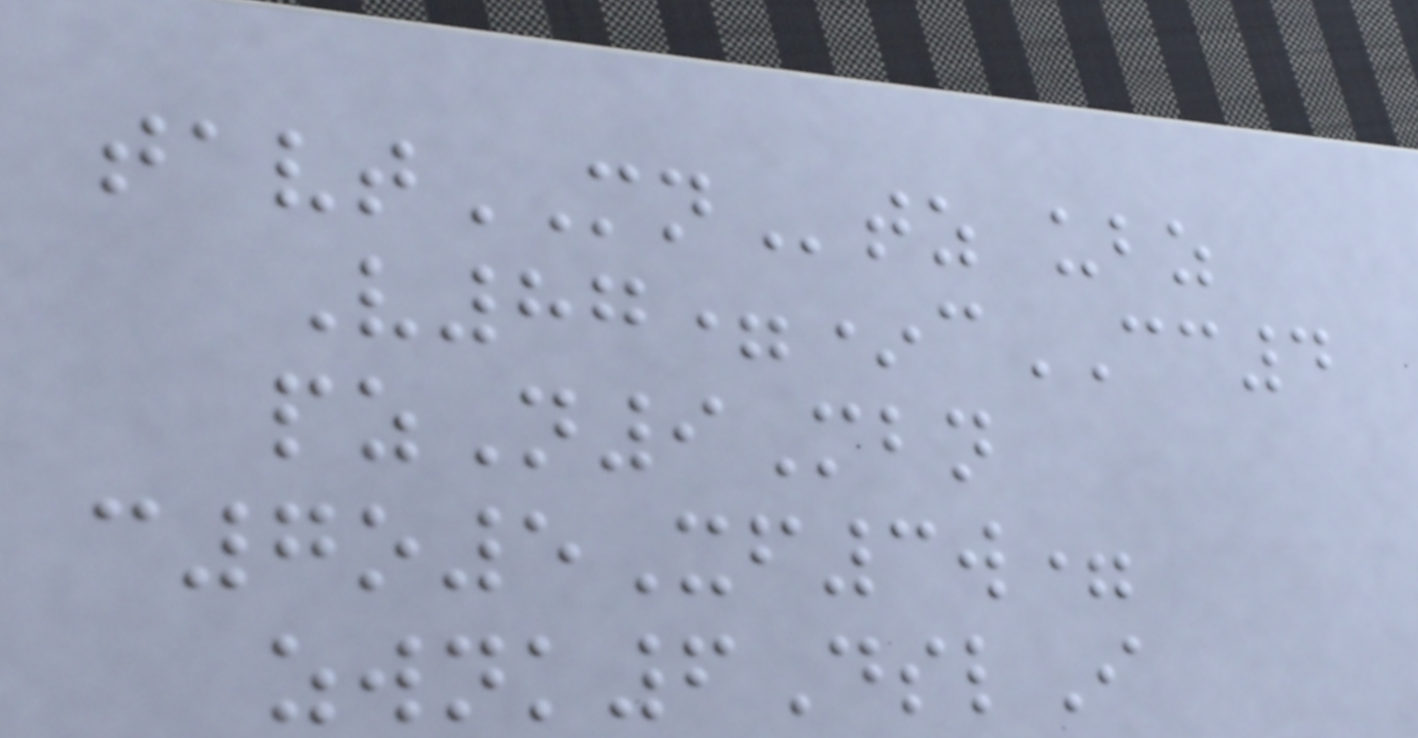tavtMNtz ubz
V87=*cCC4
pzN9Mbn
c7o5Xf3w=
zwnk6DslI
